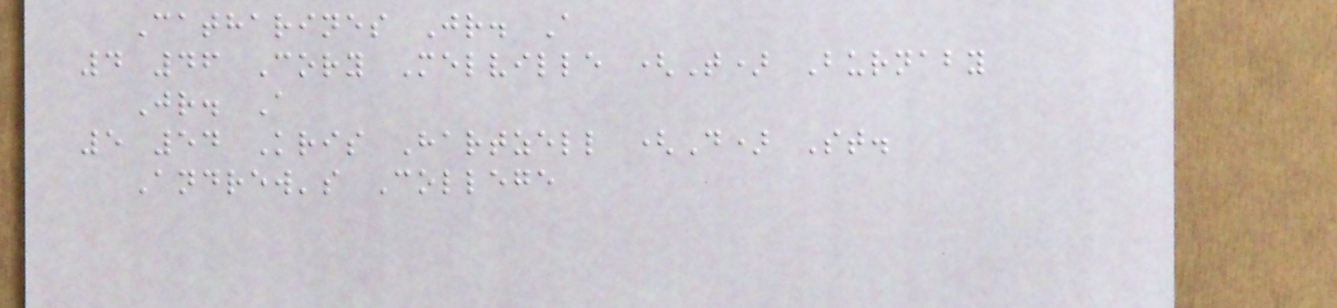Catharines Jr. A
4 46 Cory Melville (T) Burnaby
Jr. A
5 54 Kris Hartzell (D) St.
Andrew's College
